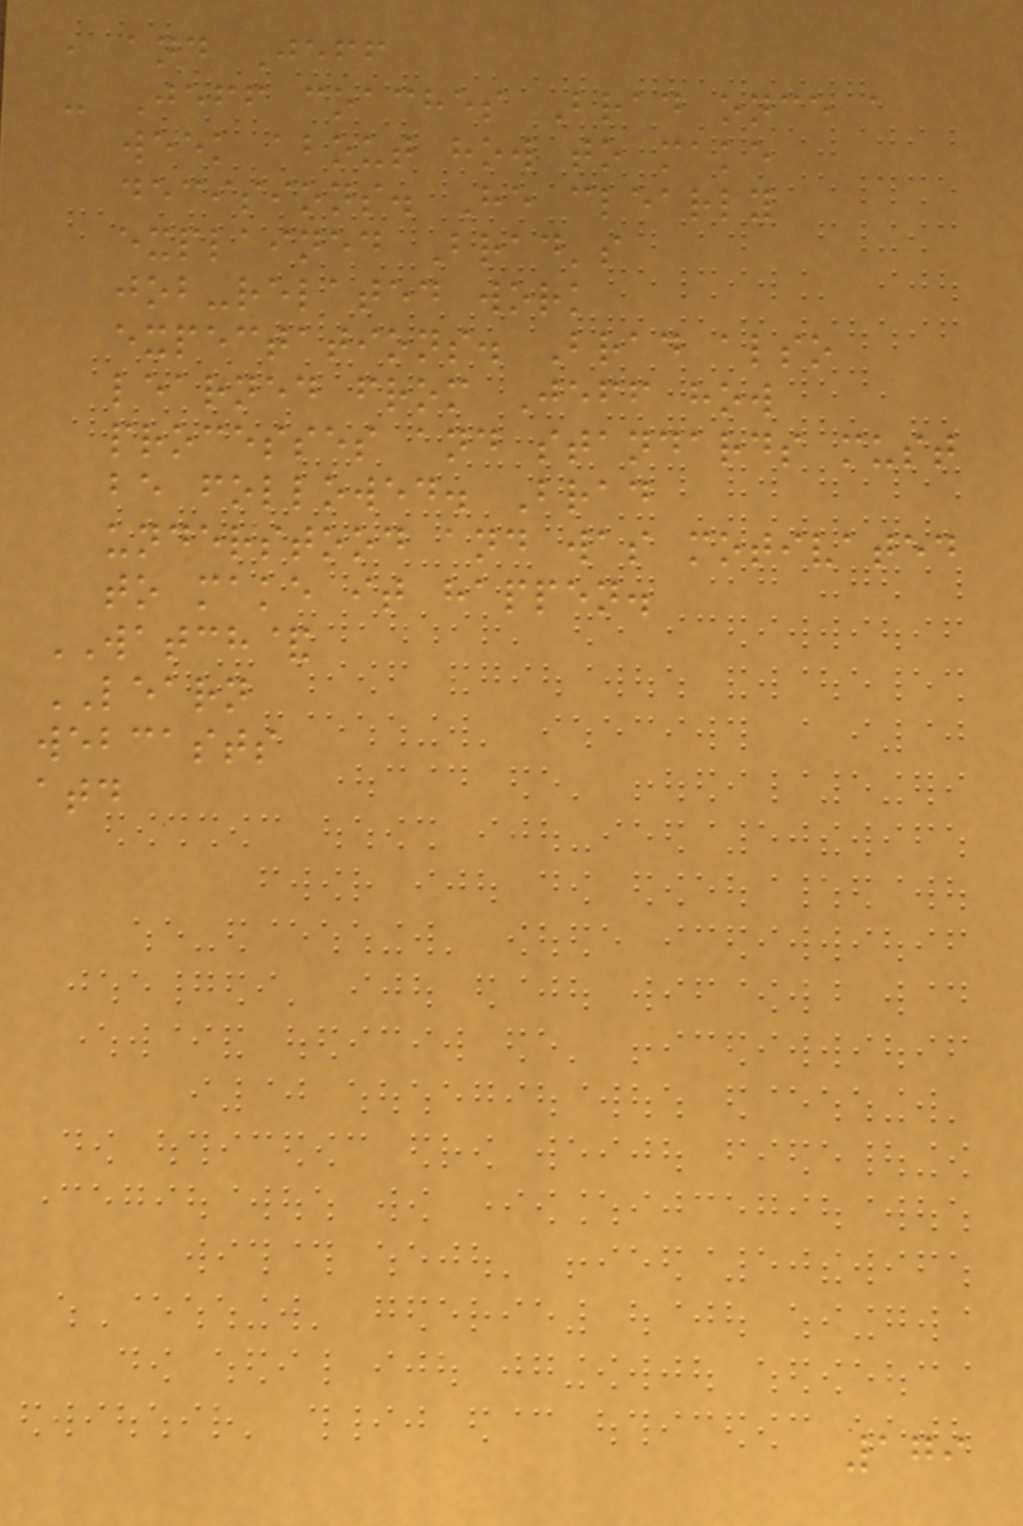, and Jeff
- Jeff coaches Brad once a
week about how to make
decisions. He clearly
explained Brad's
job-related work
expectations. Brad also
learned from Jeff how
processes and standards must
be followed. Brad
understood and was motivated
to make it happen.
WATCH&
LEARN
webcasts
atd
179
